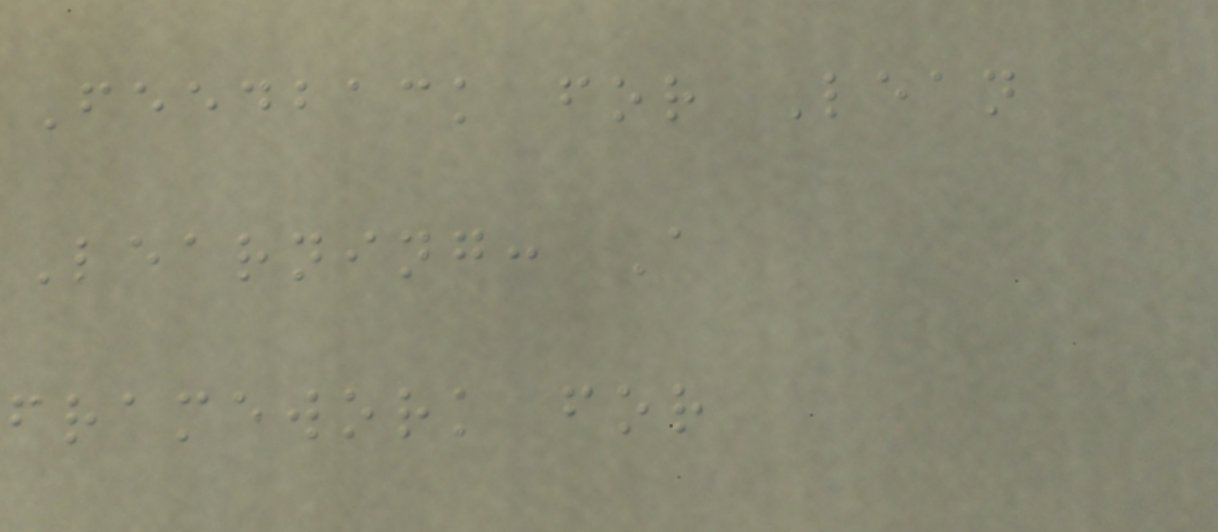Feedback for Lean
Learning: A
framework for
